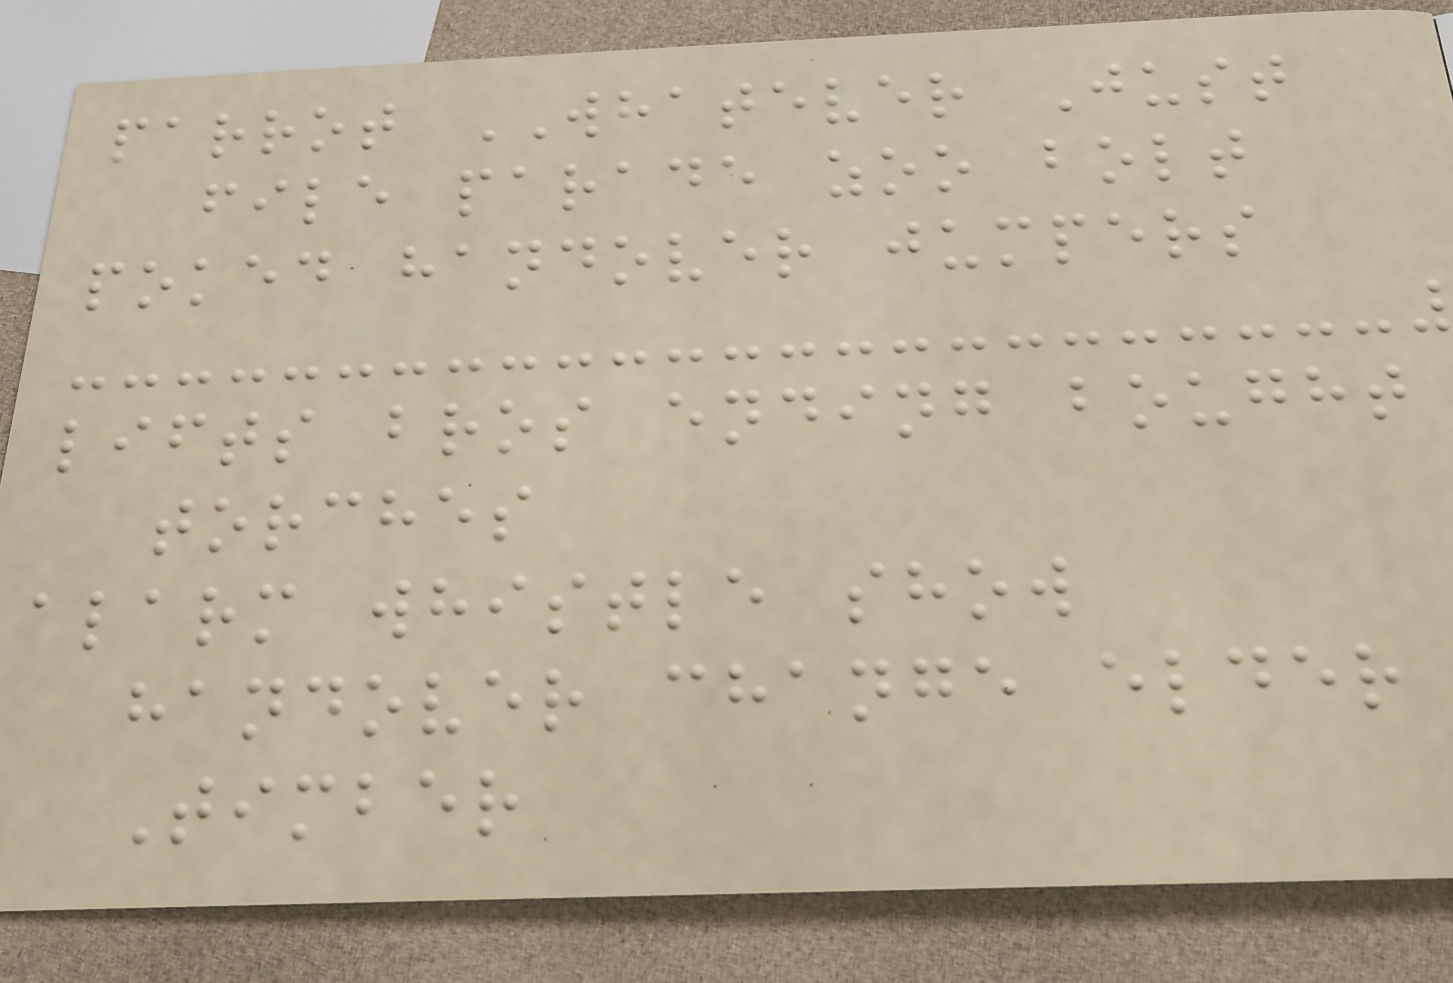parrot WHATEVER Just
file parade zoo bolt
poked handover jumpers
lifts bros ending bought
torches
alarm whistle show
handover change elder
Timber
